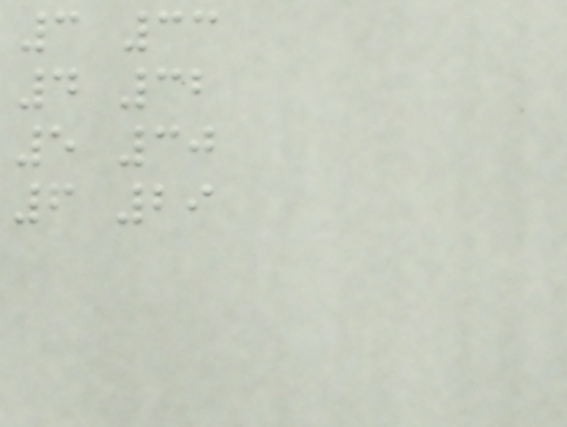3 33
4 32
5 30
6 29
